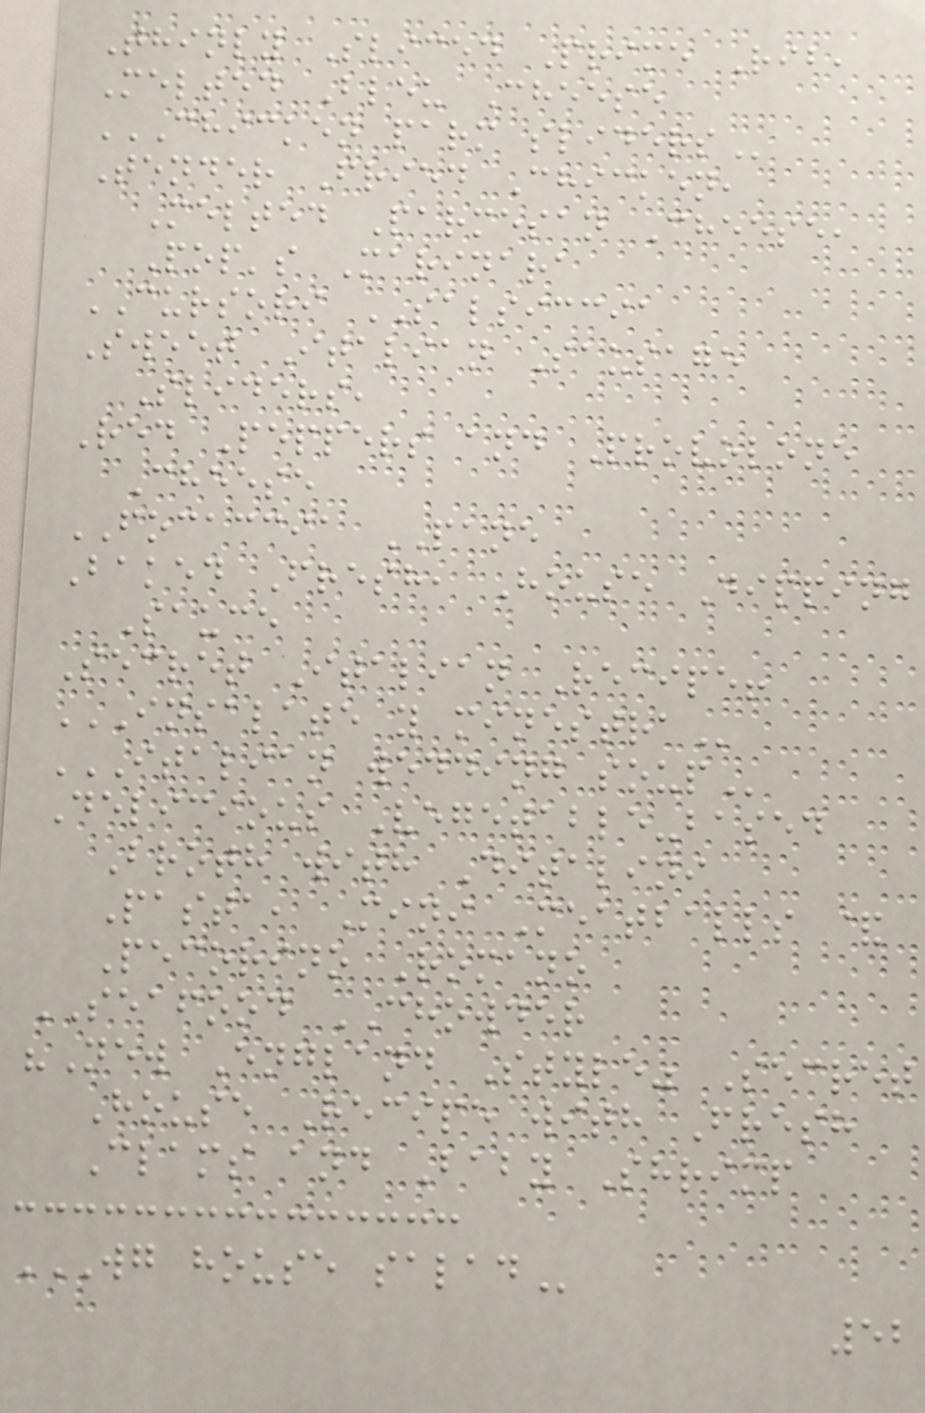Thinly Sliced Prime Rib,
Melted Bleu Cheese
CHICKEN PARM SLIDERS
Tender Fried Chicken,
Melted Parmesan Cheese,
Pop's Marinara
CURSORI SALSICCIA
Sweet Italian Sausage
Sliders,
Red Peppers and Provolone
Cheese
FOCACCIA PANE
Baked Fresh, House Dipping
Sauce
Secret Italian Recipe!
INSALATE Y MINESTRA
ITALIAN WEDDING SOUP
Delicious Vegetable-based
Broth with Ditalini
Pasta, Mini Meatballs &
Pecorino Romano
SEAFOOD CHOWDER
"New England Style" Secret
House Recipe with Fresh
Clams and Baby Shrimp
WG HOUSE SALAD
52
